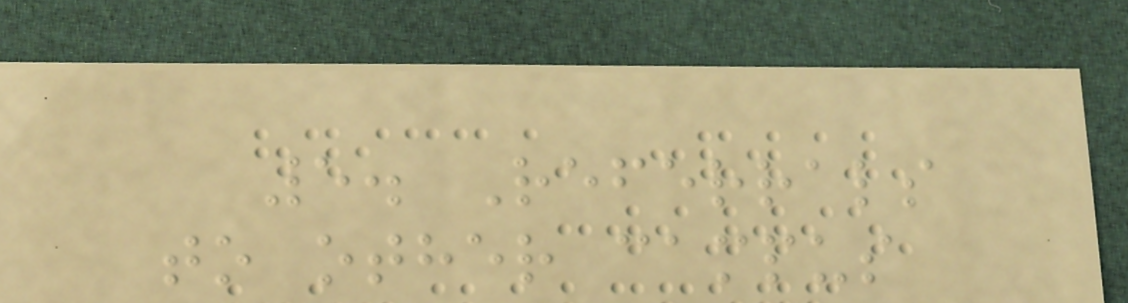5. Referrals
to other campus
